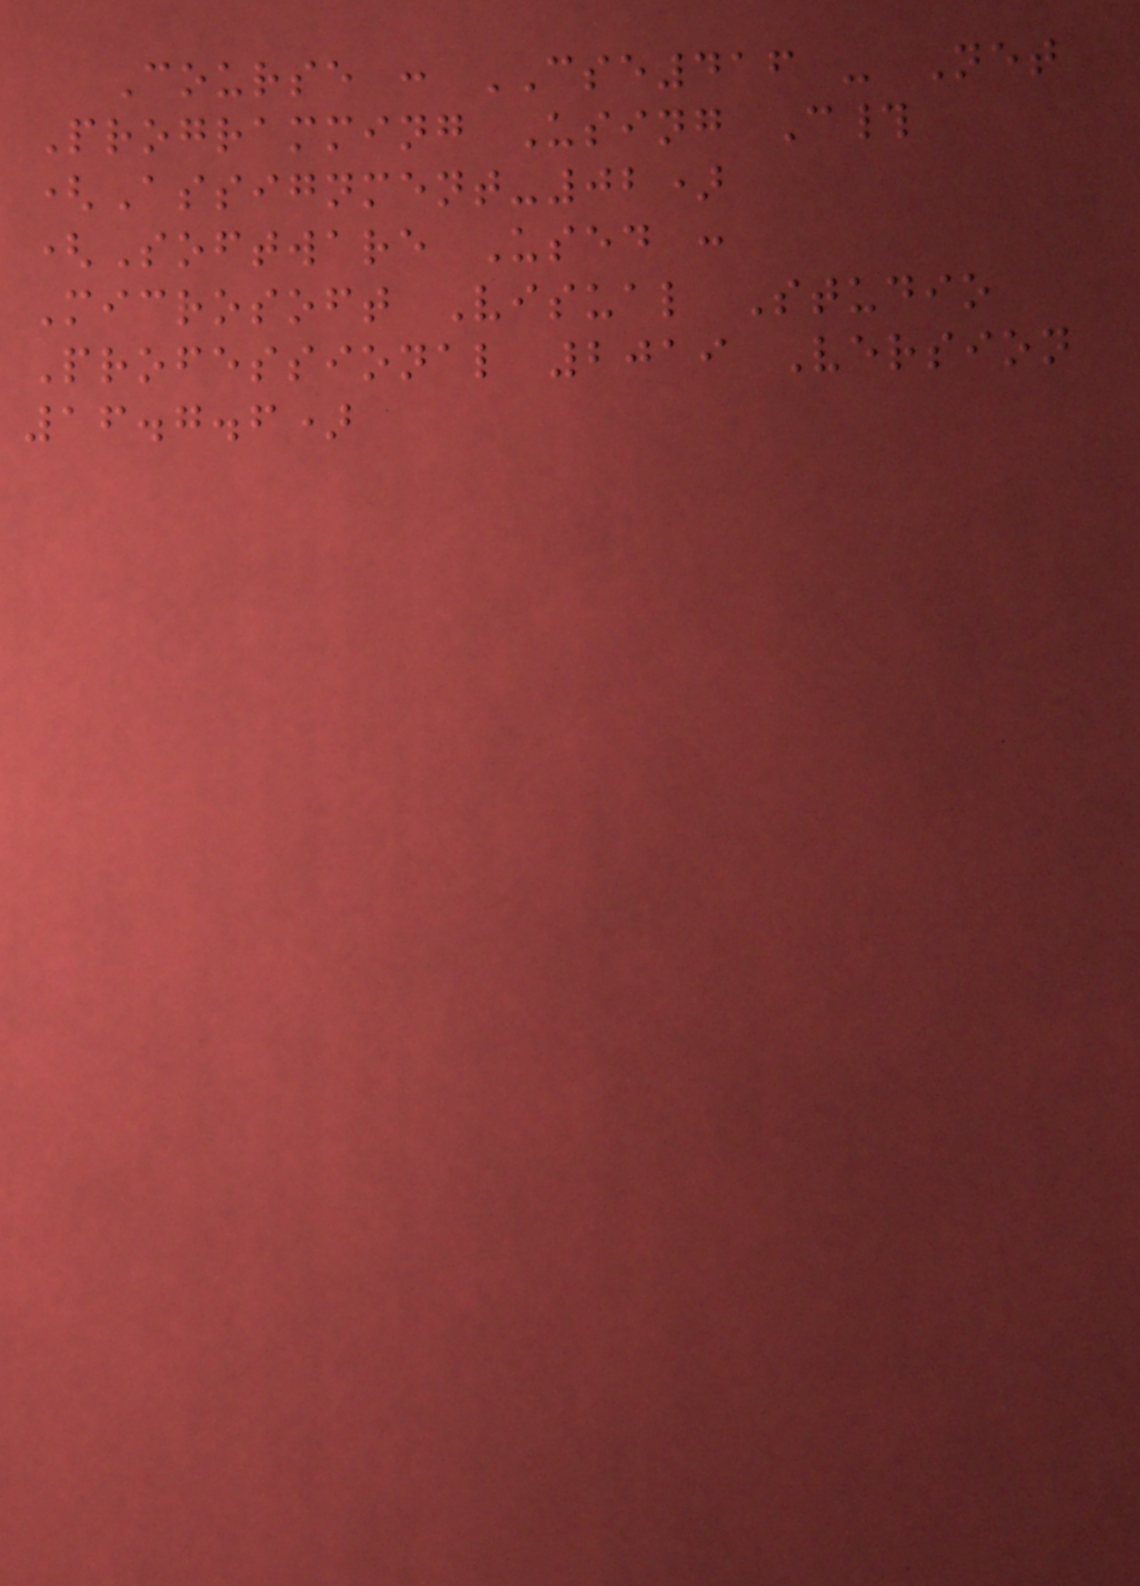Course : CSE416 - Net
Programming Using C#
(Assignment-02)
(Software Used :
Microsoft Visual Studio
Professional 2019 Version
16.7.6)
